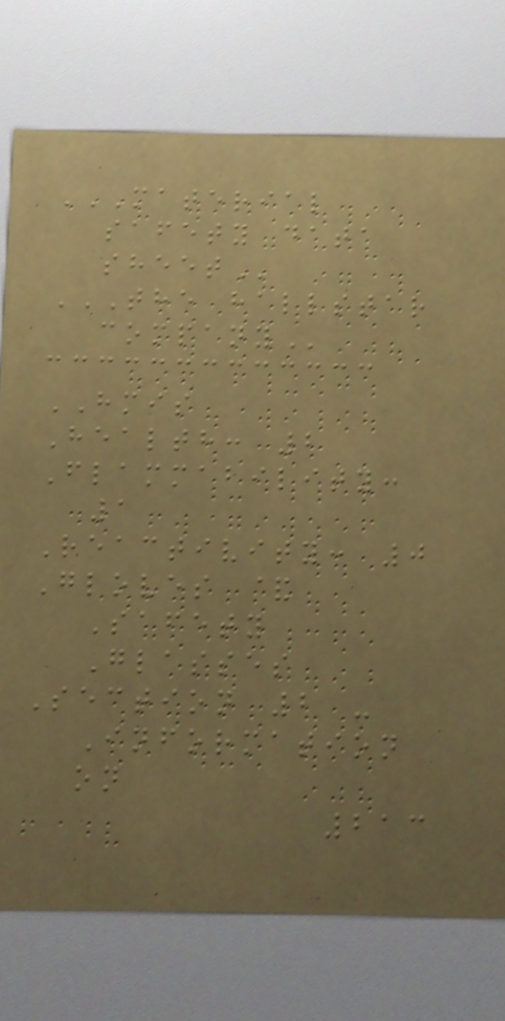MATERIAL
SAFETY DATA
SHEET
THE HALLSTAR
COMPANY
HMIS
Health: 2
Flammability:
1
Reactivity: 0
Gloves &
Safety
Glasses
Section 2 -
Information
on
213
